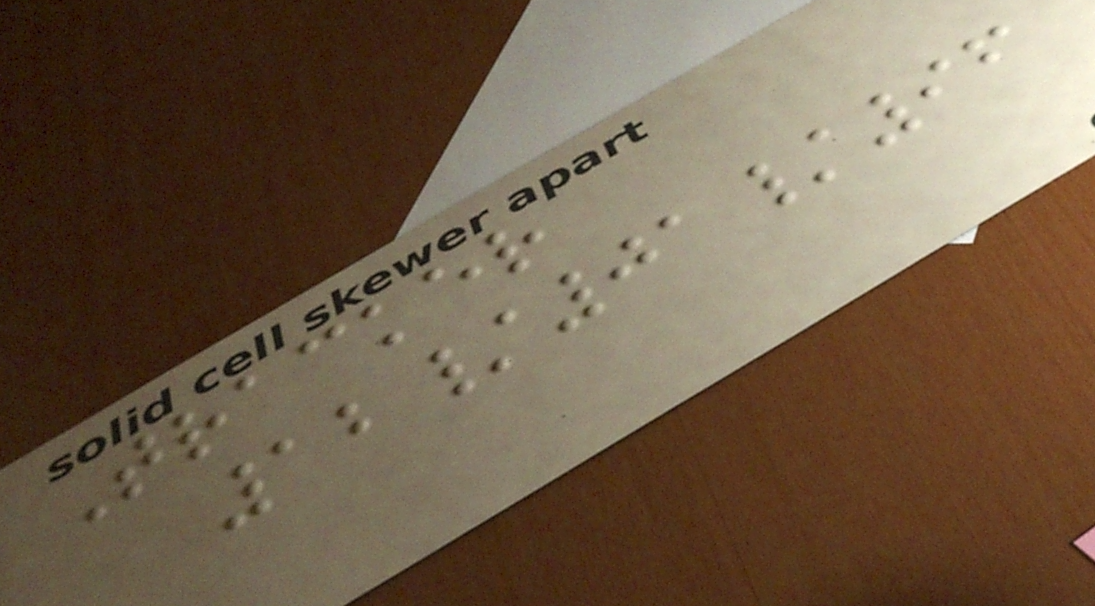Tracker
12/01/96
